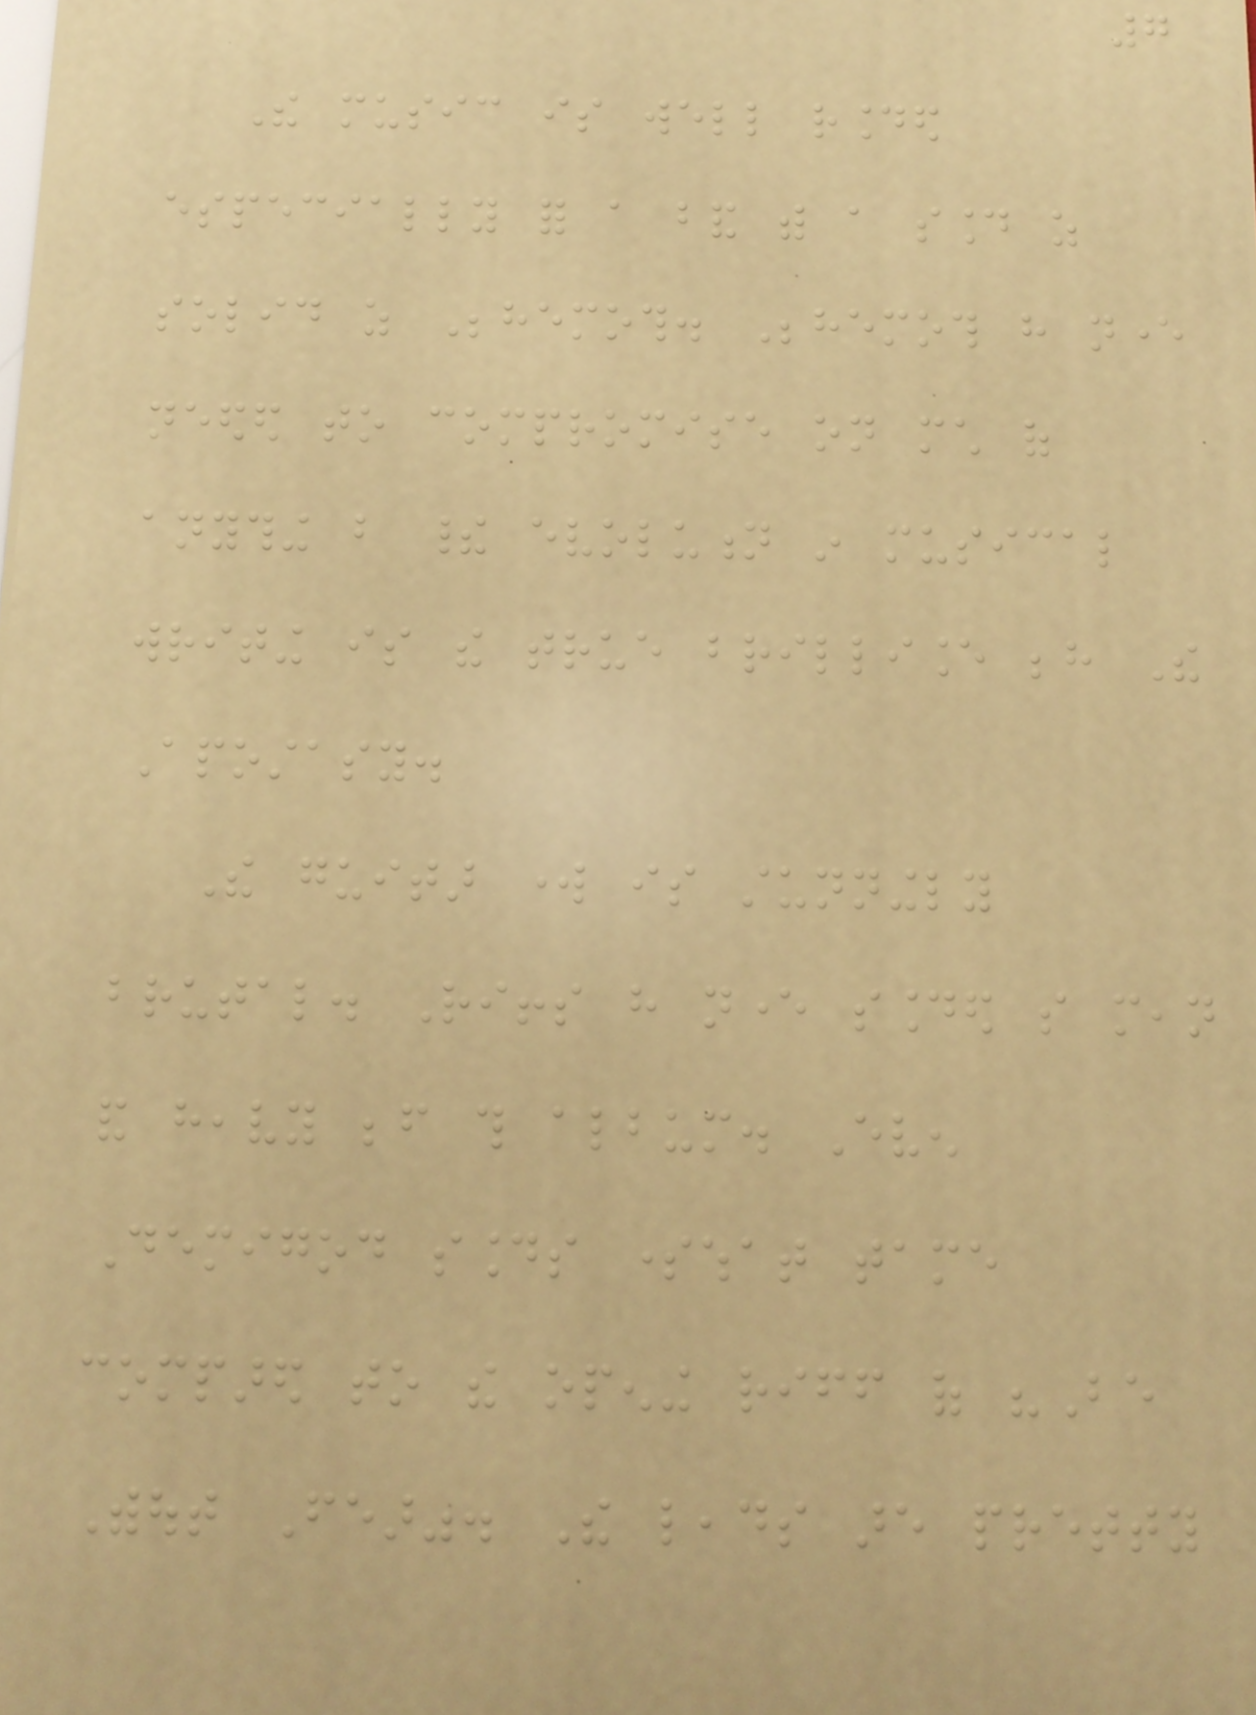7
The music is well rounded
especially for a band with a sound as
solid as Behemoth. Behemoth have never
needed to compromise on much of
anything but their evolution in musical
writing is the true brilliance behind The
Apostasy.
The guitar work is stunningly
brutal. Riffs have never sounded so mean
and heavy before this album. Even
Demigod sounds somewhat tame
compared to the opening riff of "Be
Without Fear". The leads are pretty
